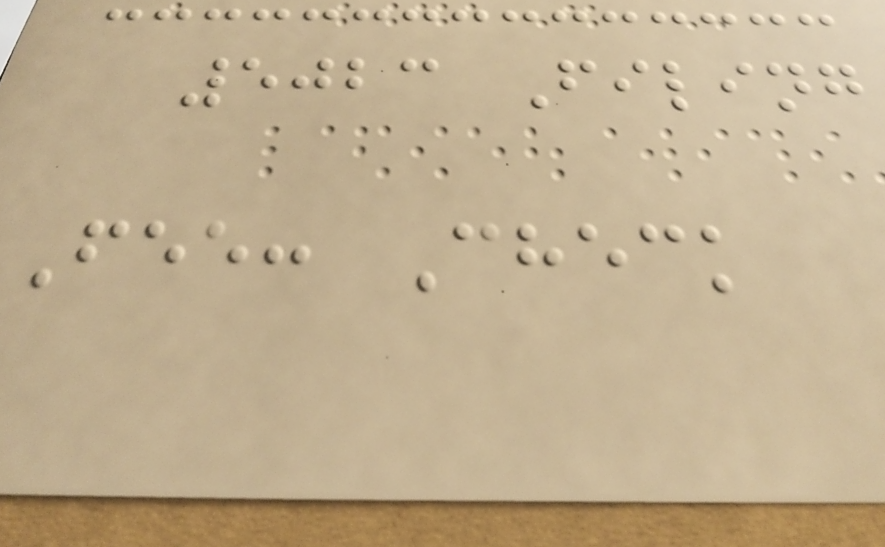5023 Filing
Fee: Check
